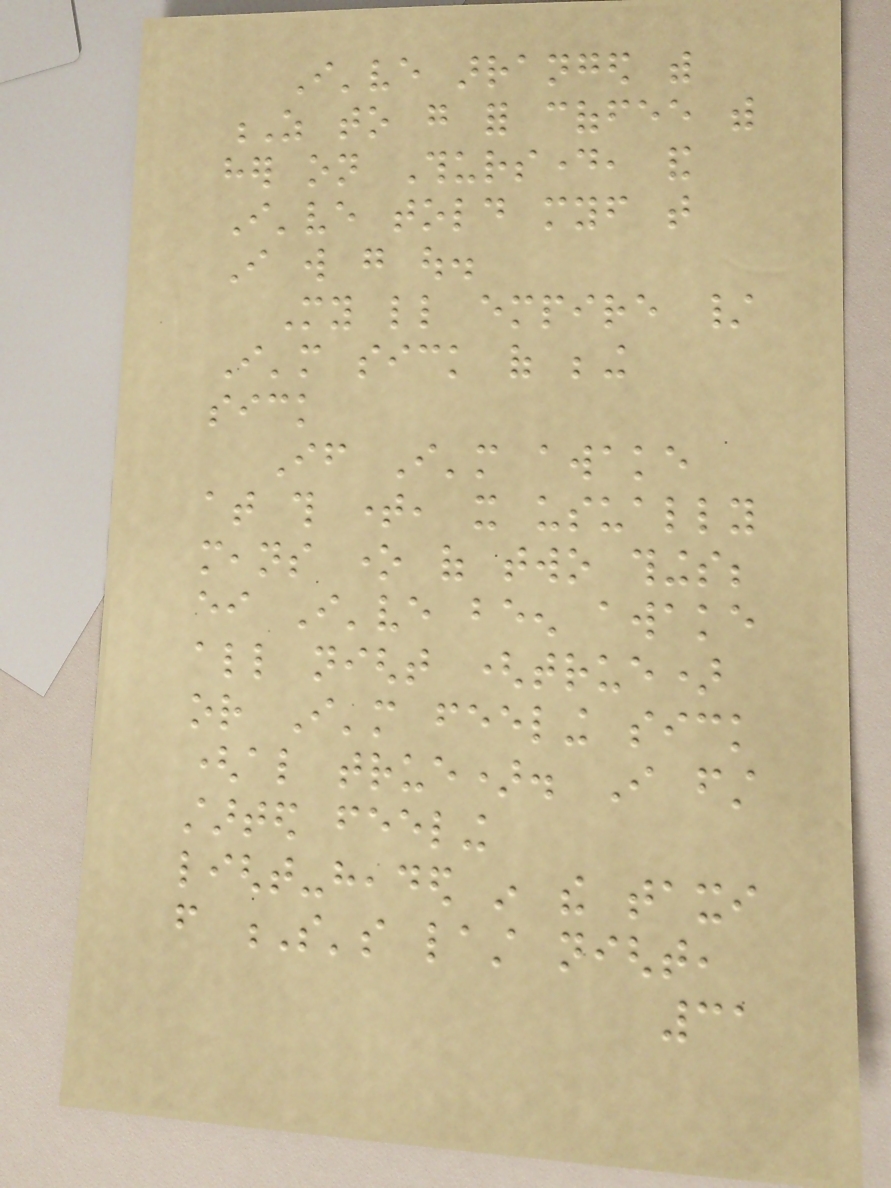I've arranged with
Z to go for coffee with
her on Thursday, and
I've told myself that
I will go out.
My little empire /
I'm sick of being
sick
If I'm awake
at this time, it usually
means one of two things;
either I've been awake
all night (true)
or I'm feeling sick
(also true). I first
started feeling
light-headed in the taxi
from S's last night,
31
